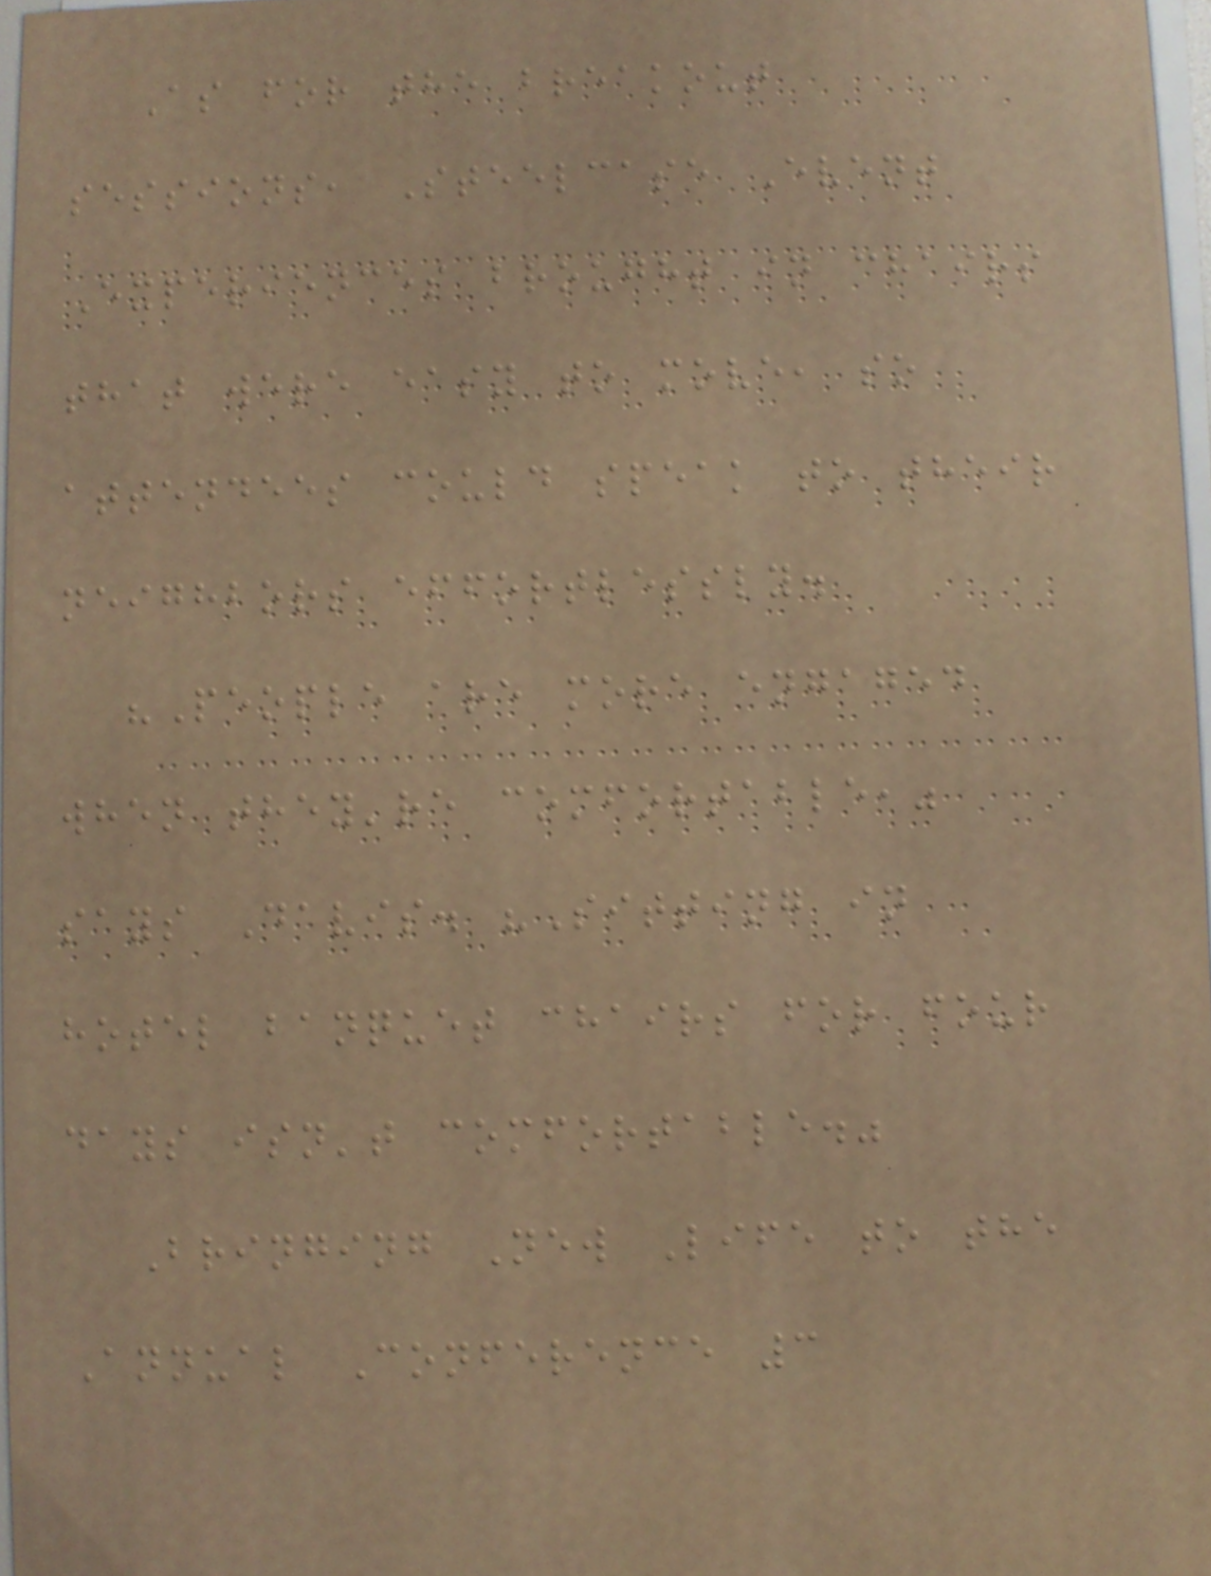As for the breakout
sessions, Steelcase Event
Experiences brought in chairs
that were easy to move, so
attendees could speak to their
neighbors effortlessly.
"People are more engaged
when they're comfortable,"
says Davis. "Sitting in
hotel banquet chairs for four
days isn't comfortable."
Bringing New Life to the
Annual Conference 3
